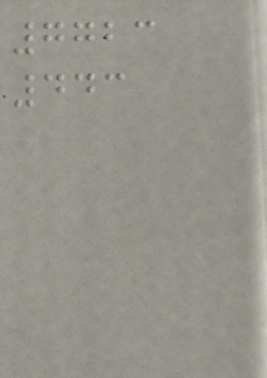7723
443
